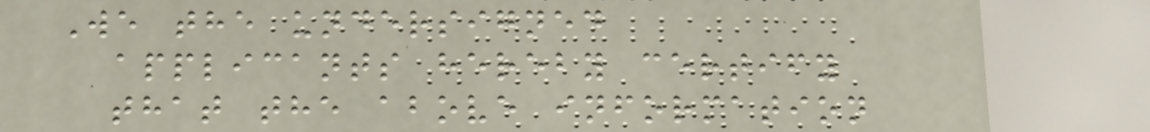We the undersigned
applicants hereby certify
that the above information
